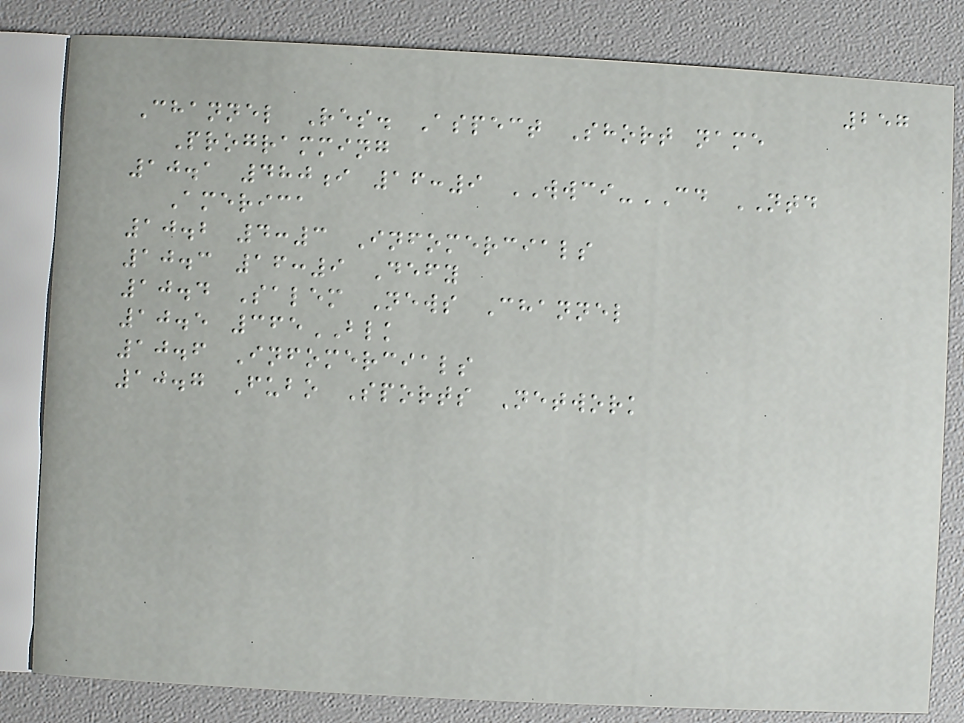257
Channel Res. Aspect Short name
Programming
10.1 480i 16:9 WWCI-CD NTD
America
10.2 4:3 Infomercials
10.3 16:9 Defy
10.4 Salem News Channel
10.5 365BLK
10.6 Infomercials
10.7 Fubo Sports Network
